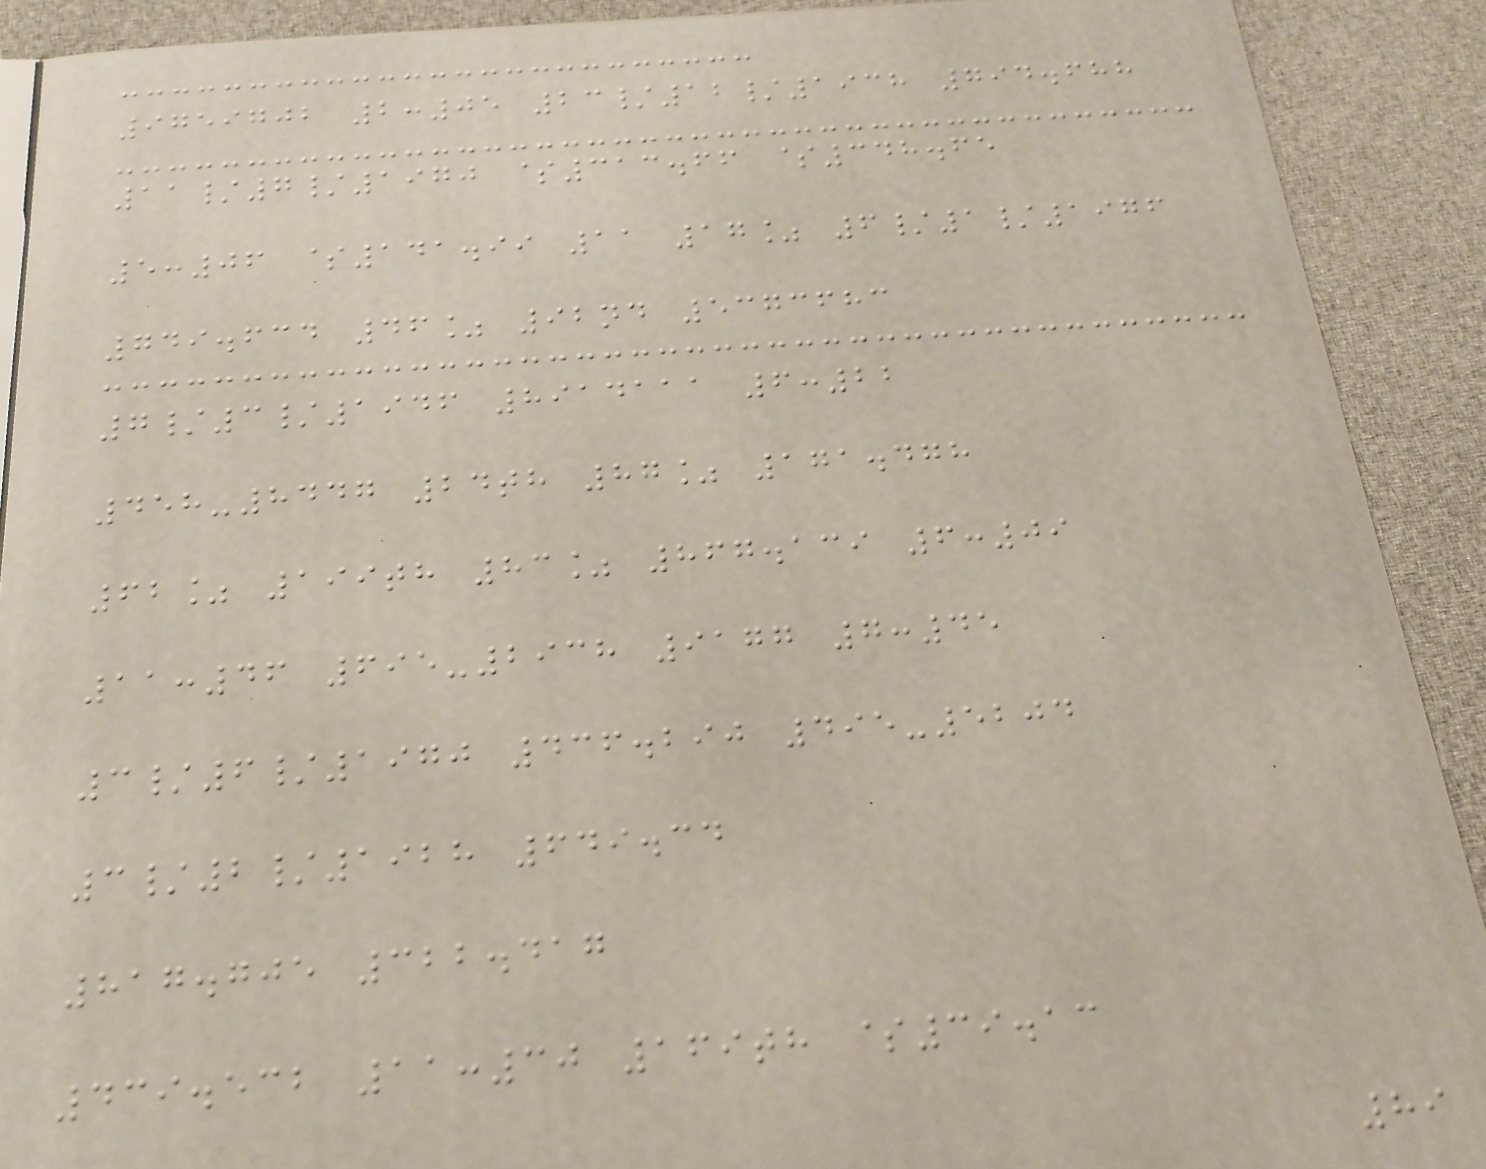9759702 2:05 23/12/1938 794.688
11/7/1970 $313.66 $348.65
5:06 $141.99 11 17% 6/1/1976
749.634 46% 92nd 5373683
7/3/1946 8914111 6:22
458-8447 24th 87% 171.478
62% 199th 83% 867.139 6:09
11:46 695-2938 9177 7:45
3/6/1970 436.290 495-5204
3/2/1928 649.34
817.705 322.417
439.532 11:30 169th $39.13
89
